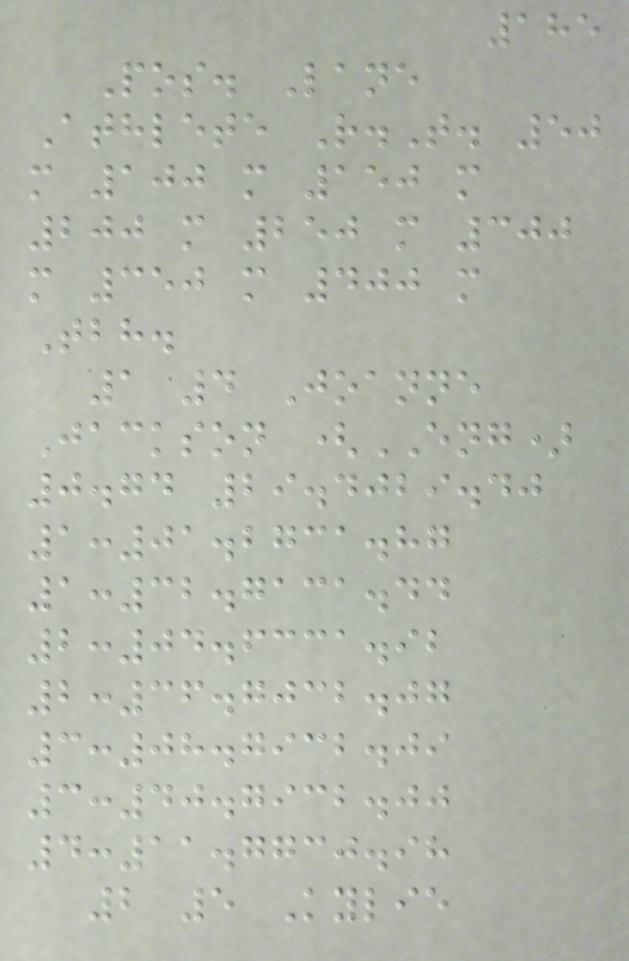185
Pos. Lane
Athlete R.T. 50
m 100 m 150 m
200 m 250 m 300
m 350 m 400 m
Tbh.
1 4 Joanne
Jackson (ENG)
0.74 29.4029.40
1:01.2731.87
1:32.7131.44
2:04.6331.92
2:36.7032.07
3:08.7932.09
3:40.7932.00
4:11.7730.98
2 5 Kylie
